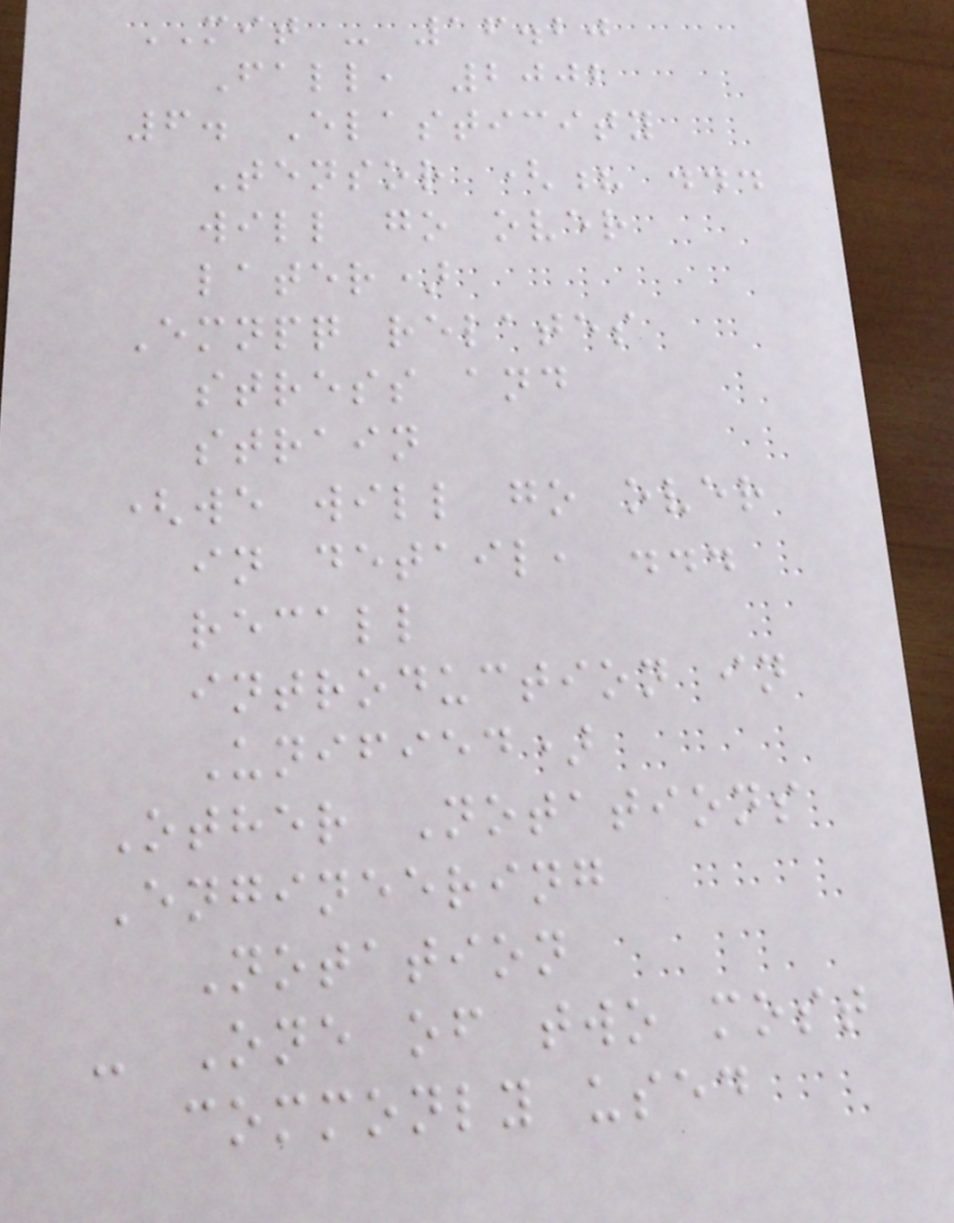MIT - 16.20
Fall, 2002
6. Elasticity
Tensor (? ...
will go over
later)
Emnpq relates
stress and
strain
(we will go over
in detail, ...
recall
introduction in
Unified)
Other Notations
Engineering
Notation
- One of two most
commonly used
